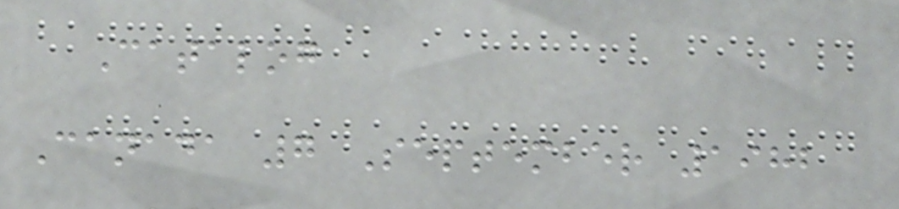Catalog
Canada 7 September 1982
